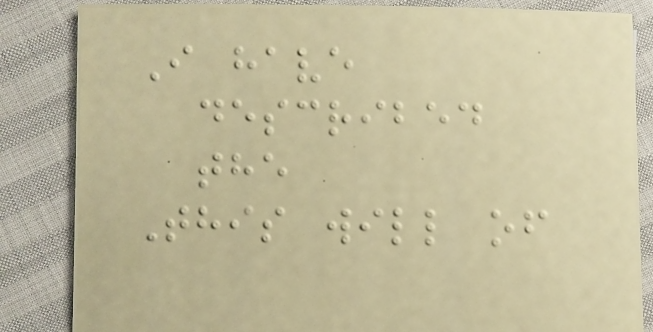I have
described
the
This will of
